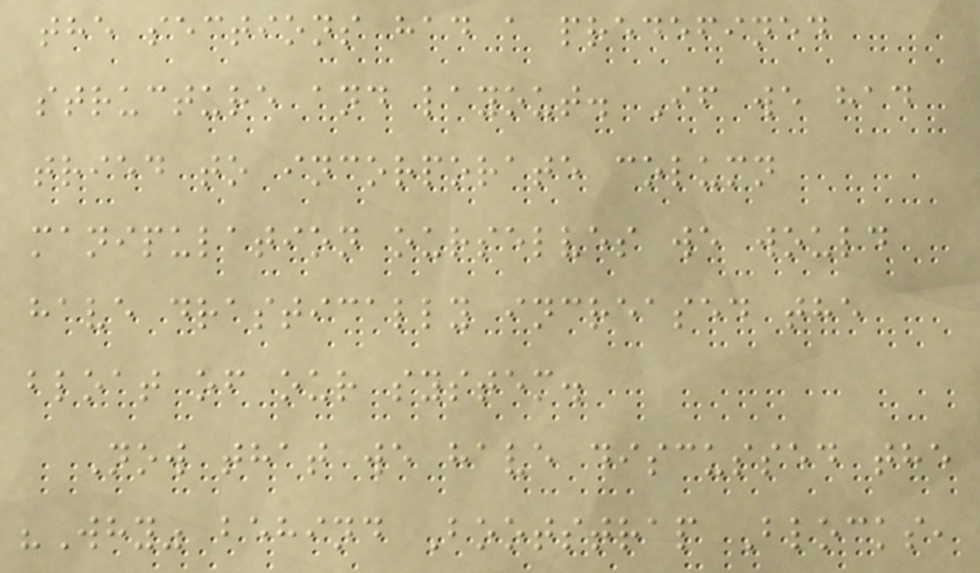the sections had a predefined
structure and layout. If we had
tried to incorporate column
manipulation ourselves we would
have drastically increased the
bloat of our system.
Now that we have discussed the
"Why" behind Bootstrap Blocks,
